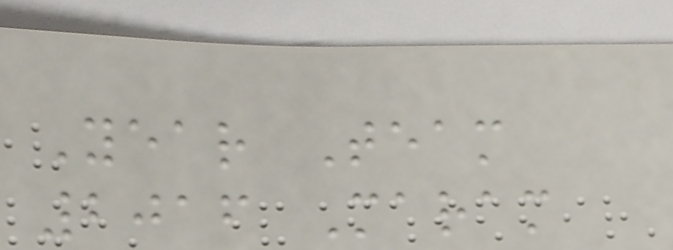Year Team
2016 Maram
